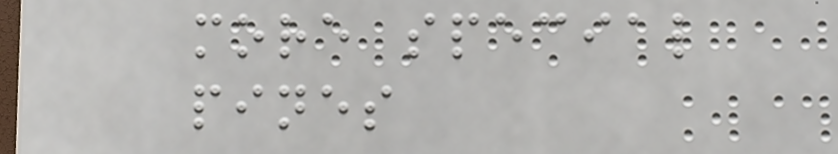more special
pines
